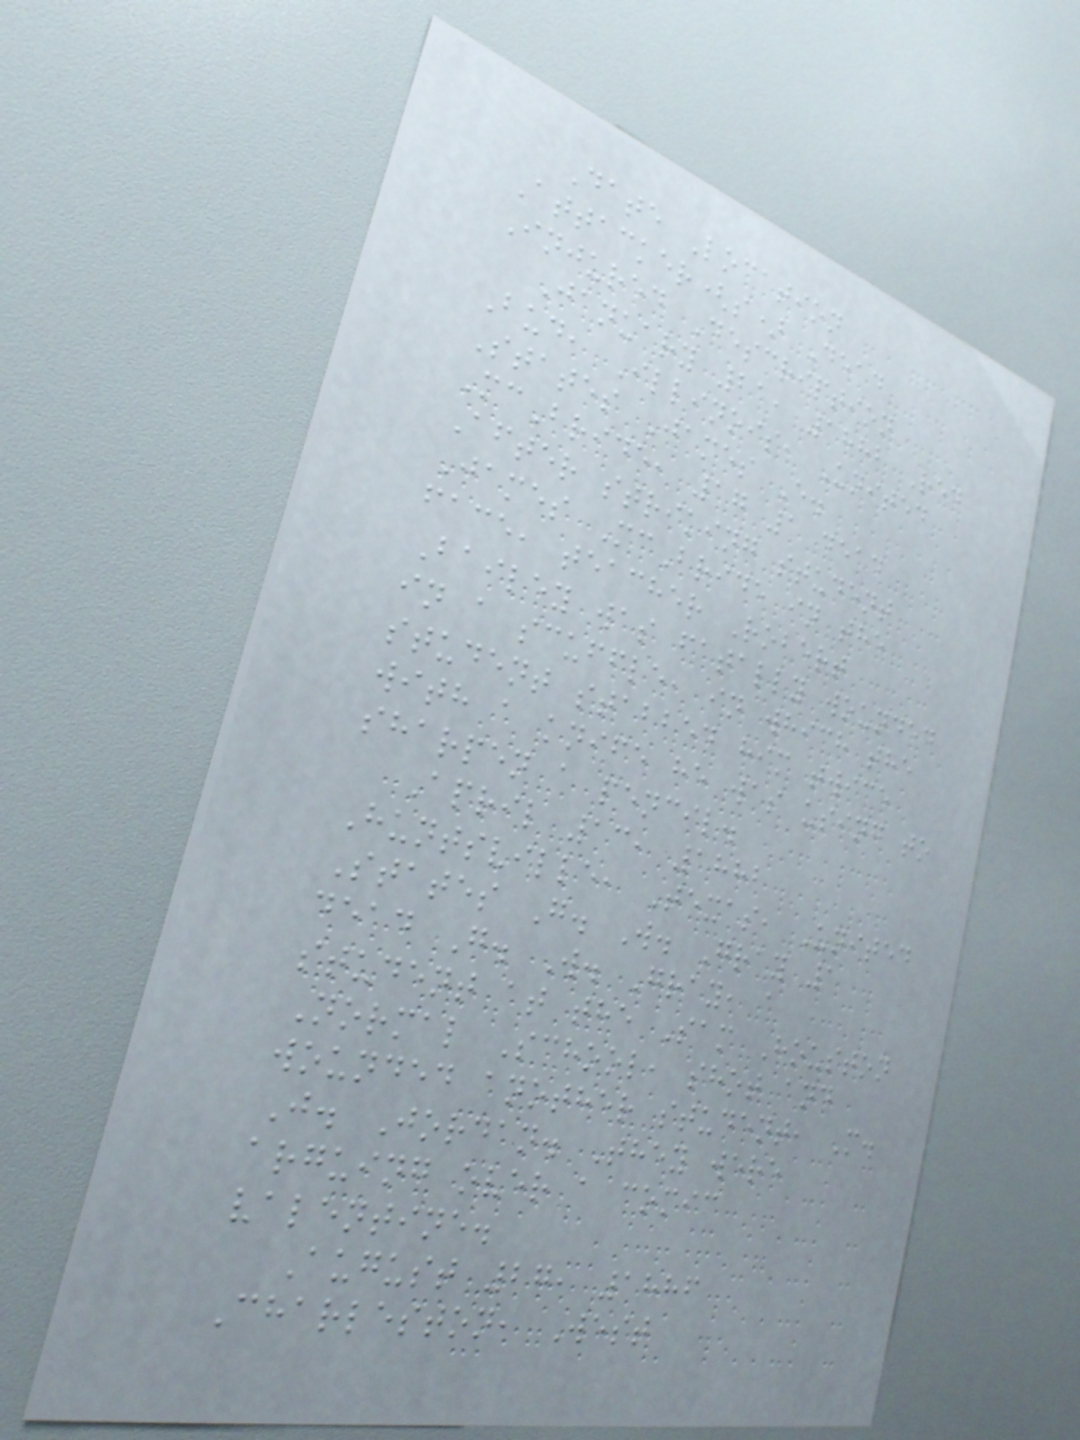Date Location
Attacker(s) Dead
Injured Description
January 21, 1882 Red
Bud, Illinois, United
States James E.
McBride, 17 1 dead
After striking student
James McBride in the
face, teacher Robert
Bailey was fatally wounded
in a scuffle, in which the
student stabbed him twice
with a knife he was using to
sharpen a pencil.
April 13, 1882
Huntsville, Texas, United
States G. W. Gray 1
dead G. W. Gray, a
student at the Sam Houston
Normal School, shot and
wounded another student, M.
J. Jordan. They were
arguing over a comic
valentine.
August 27, 1886
Charleston, West
